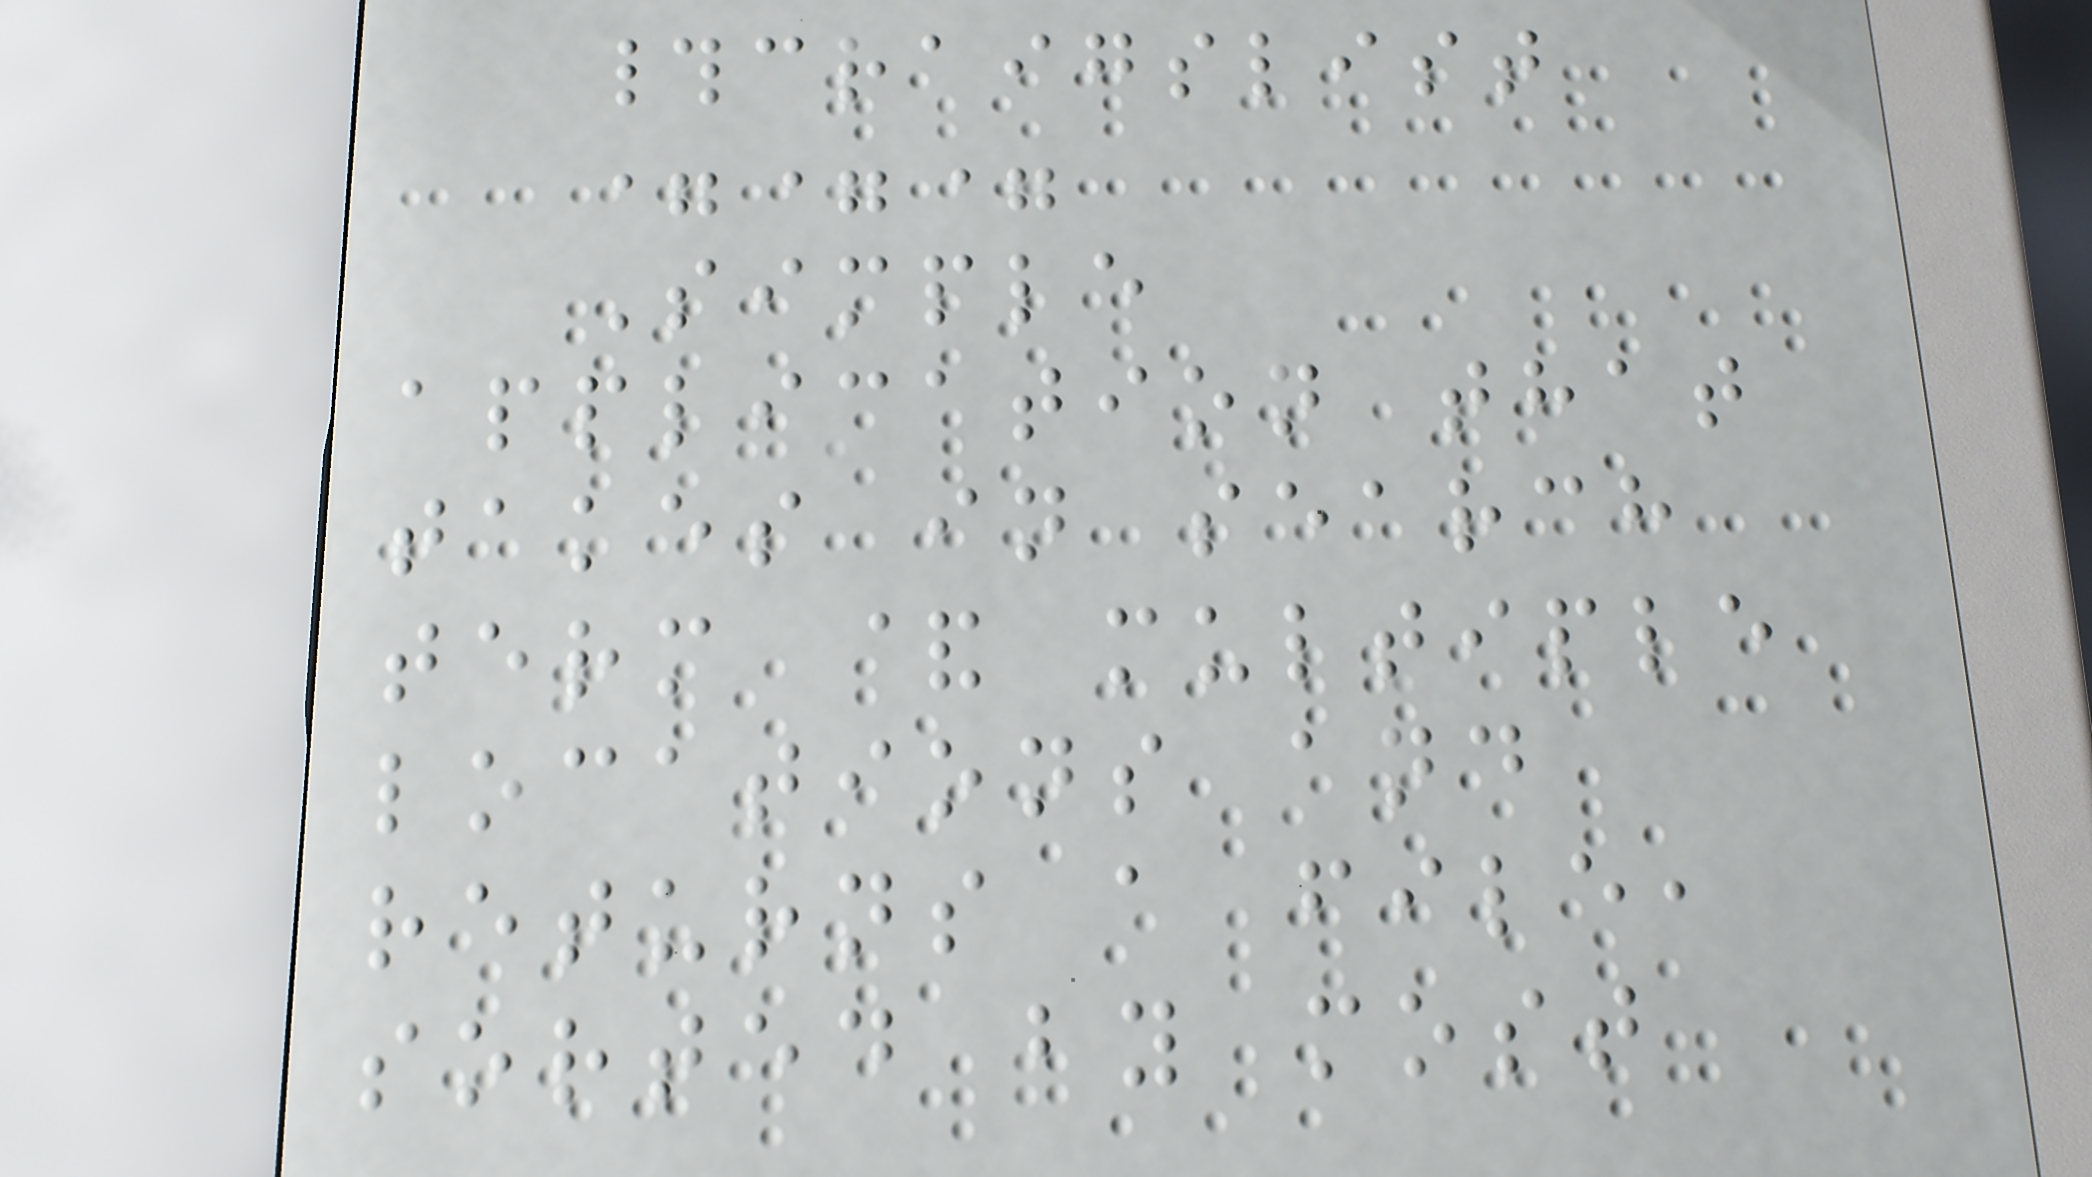#craigslist
===
Simple
application that
takes in search
term & multiple
locations and
returns a file,
sorted by most
